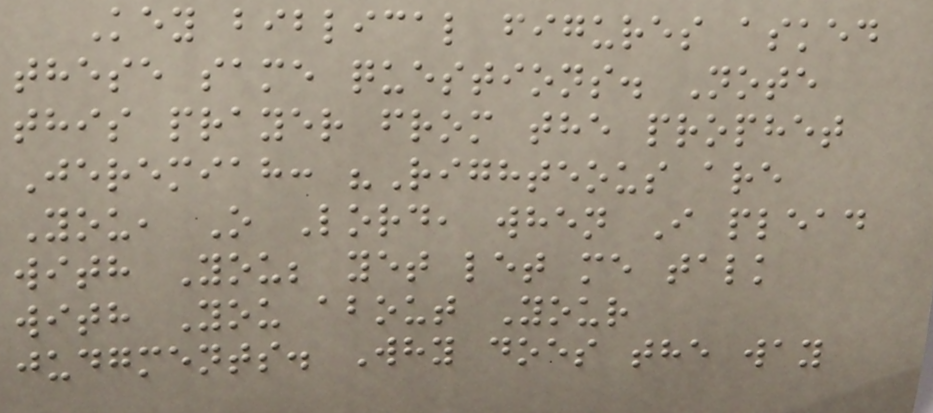Key biblical figures asked
these same questions. Note
this prayer from the prophet
Jeremiah: "Righteous are
You, O Lord, when I plead
with You; yet let me talk
with You about Your
judgments. Why does the way
